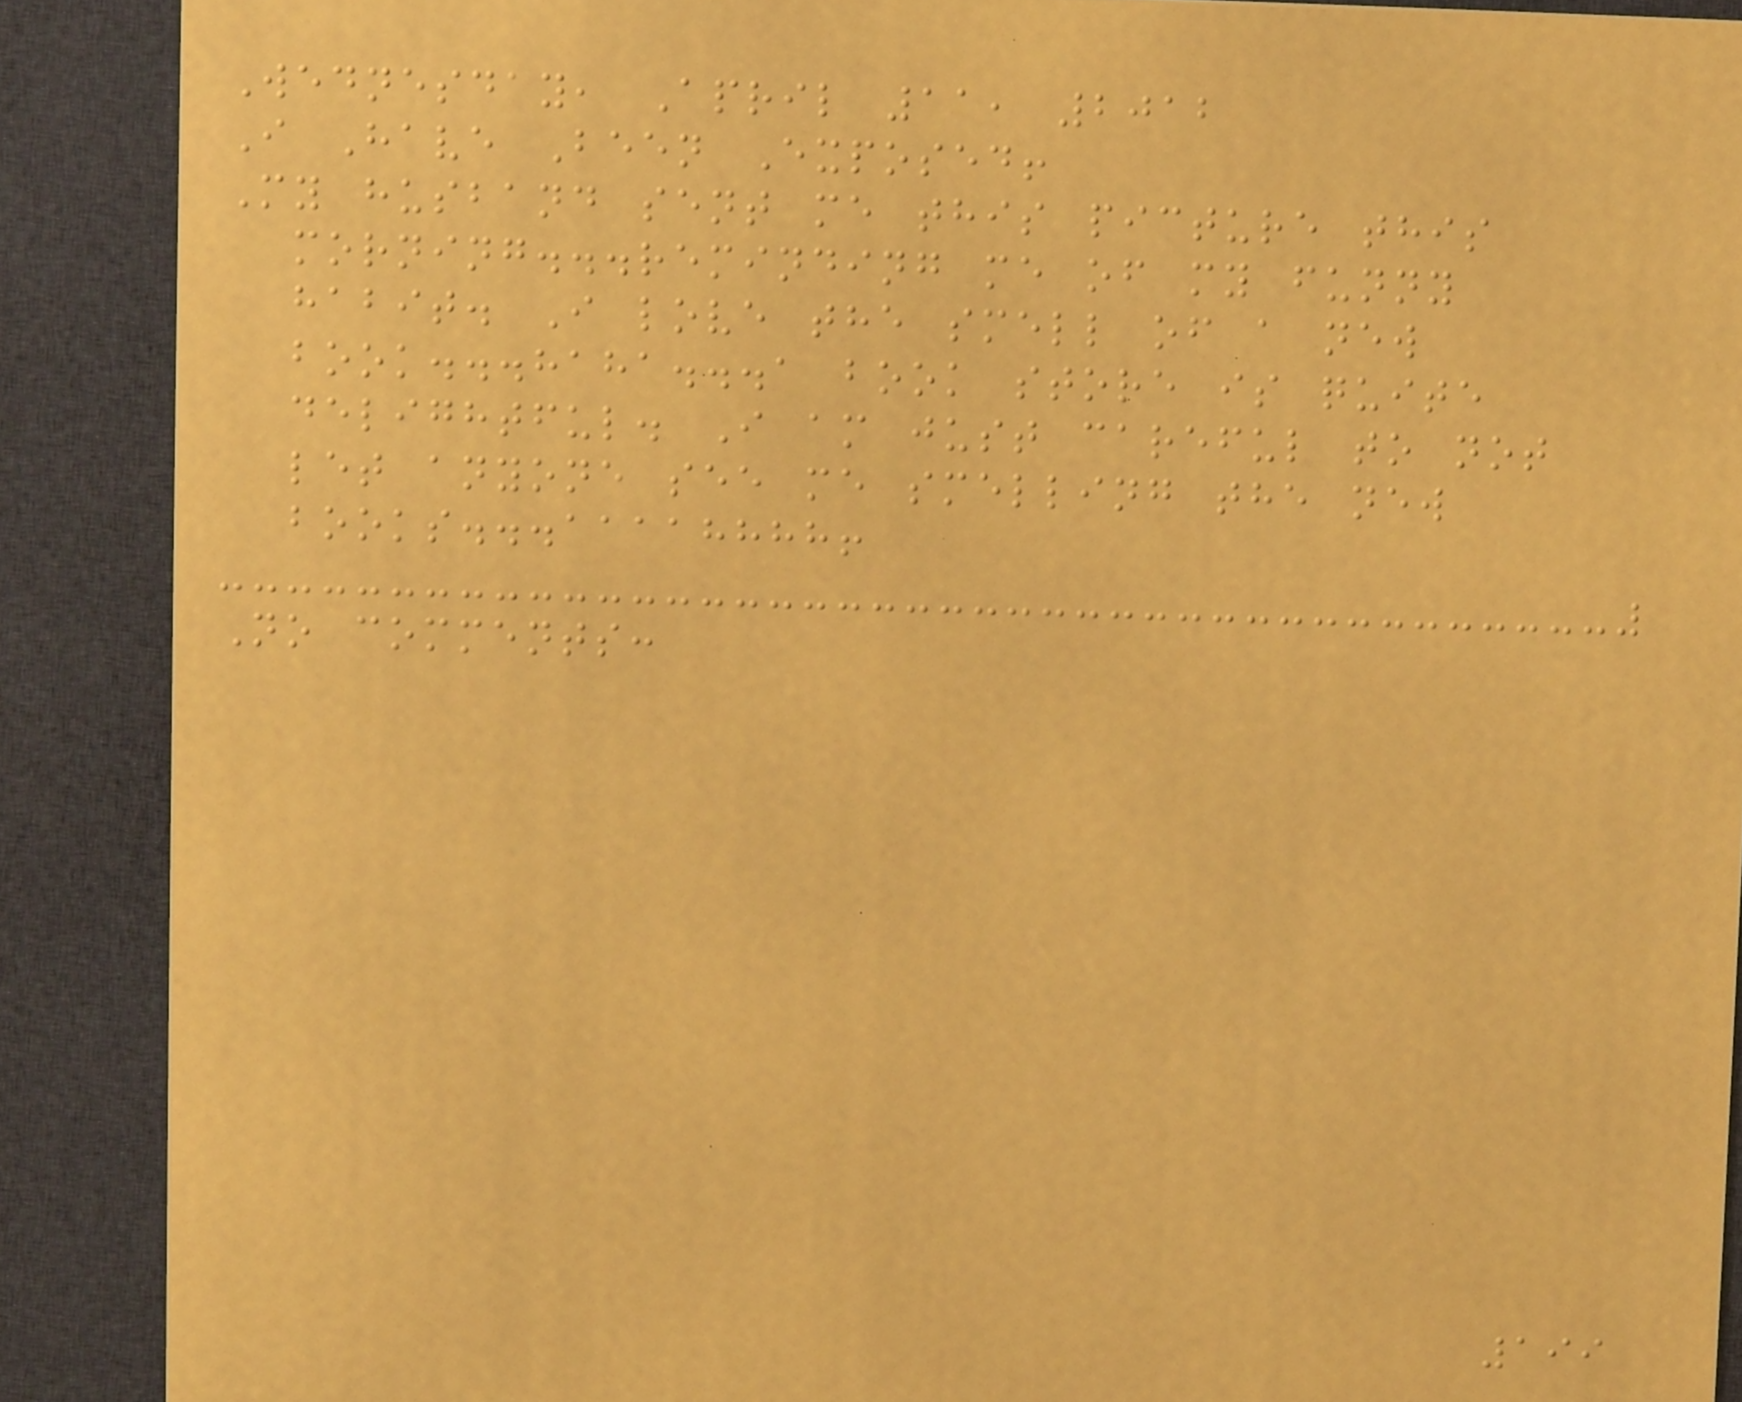Wednesday, April 11, 2012
I Have Been Exposed!
My husband sent me this picture this
morning...reminding me of my funny
habit. I love the smell of a new
book...haha...a book store is quite
delightful. I am just careful to not
let anyone see me smelling the new
books...aaaahhhh!
No comments:
199
